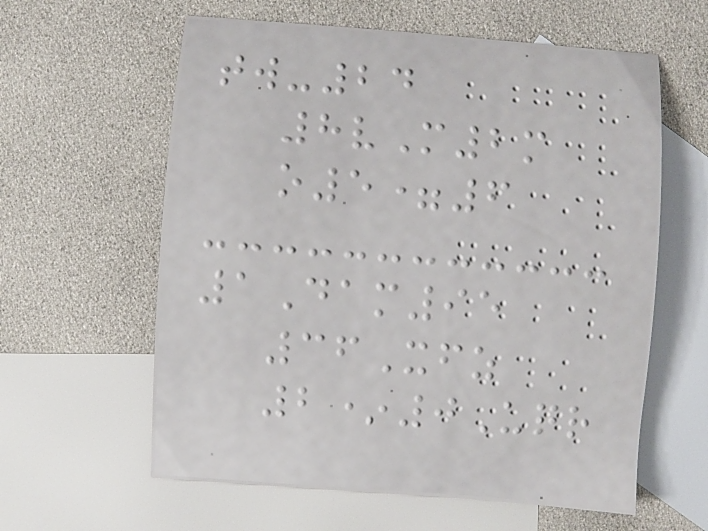tw-24
8vM2m
o5=6
1Dam95
36Xfz
2*0Uqr
